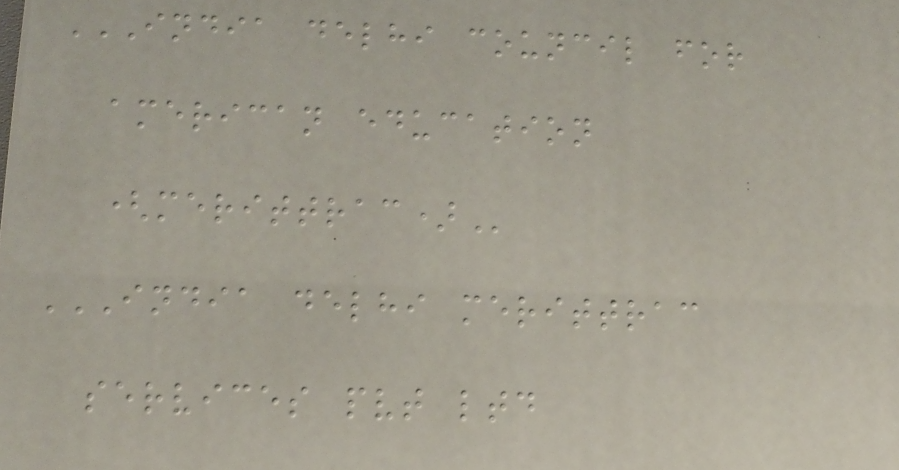INDIA DELHI COUNCIL FOR
AMERICAN EDUCATION
(MERITTRAC)
INDIA DELHI MERITTRAC
SERVICES PVT LTD
